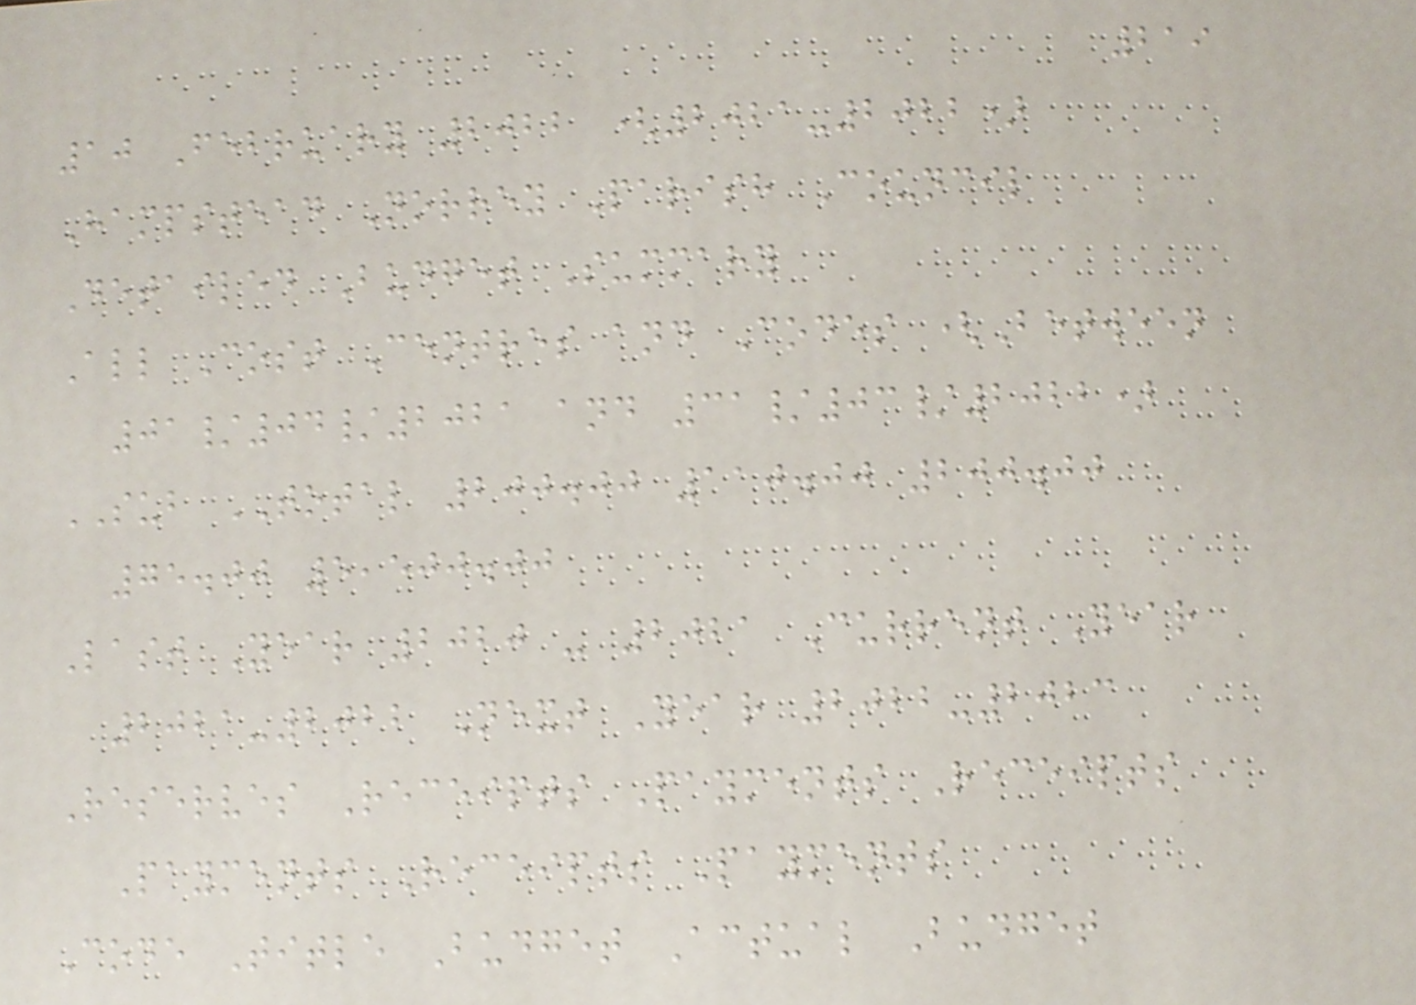219
10 February 2022 (2021-2022)
Hampstead Norrey Parish Council
Detailed Budget Summary
All Cost Centres and Codes (Between
01/04/2021 and 31/03/2022)
SUB TOTAL 200.00 110.00 200.00
75.00 5,500.00
Last Year 2020 - 2021 Current Year
2021-2022 Next Year 2022-2023
Reserves Receipts Payments Receipts
Payments Receipts Payments
Code Title Budget Actual Budget
